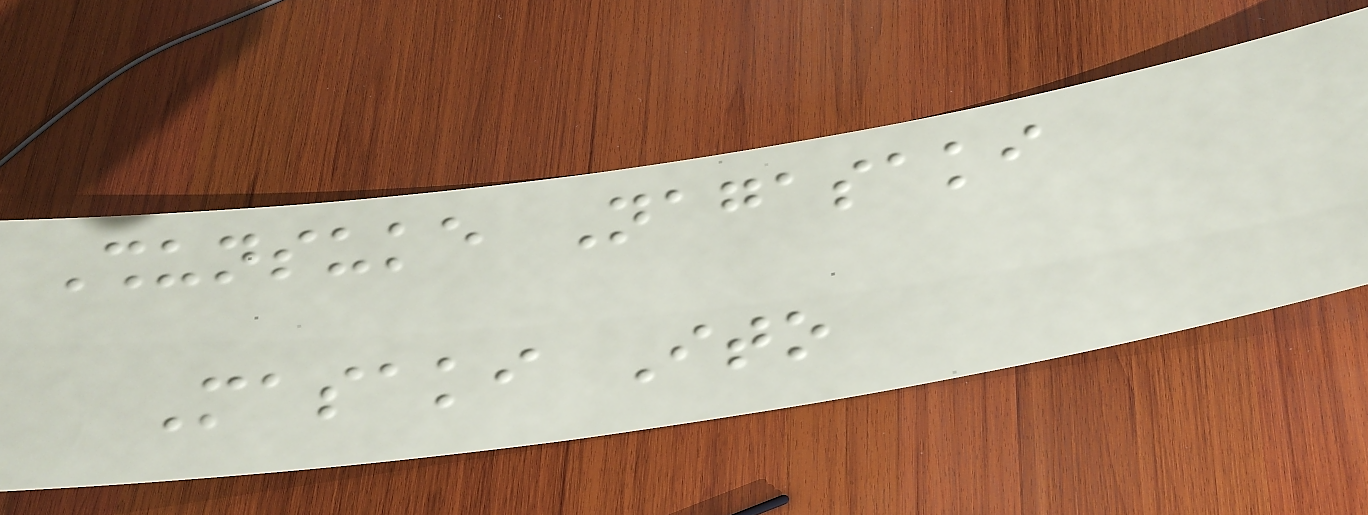Shunsuke Nagasaki
Masaki Ito
